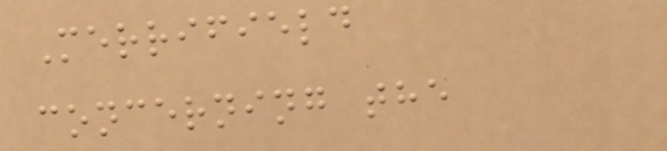Merrifield
concerning the
